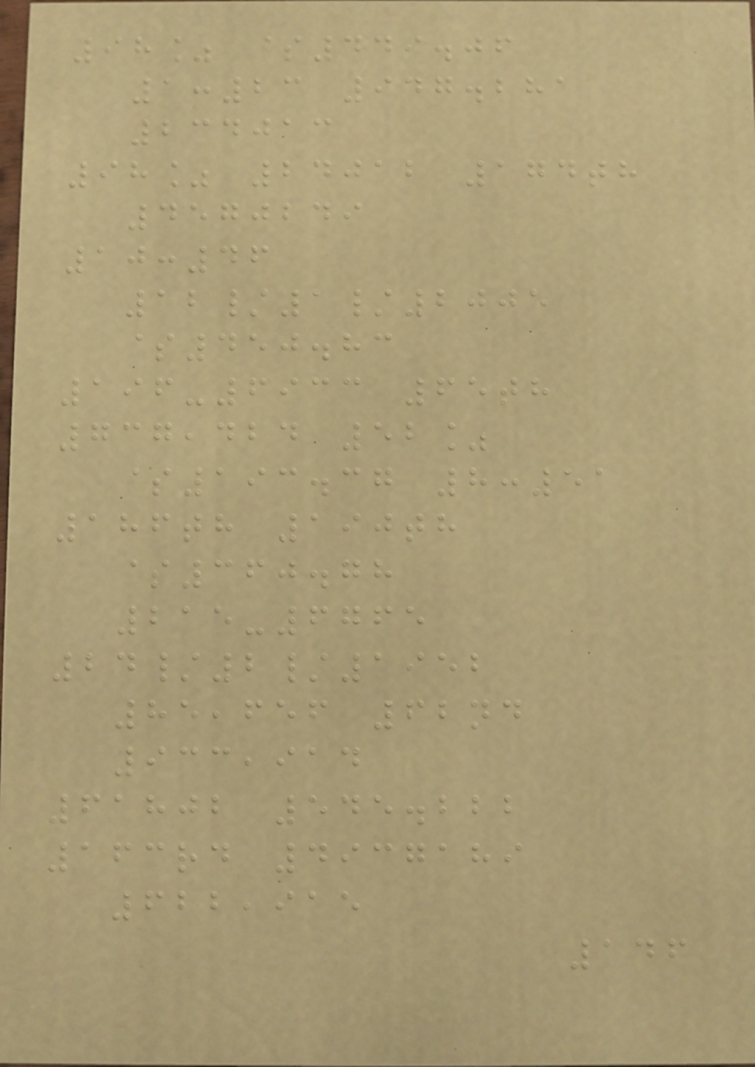98% $449.06
1:23 947.281
234013
98% 24012 174th
4570249
10:46
12/1/2005
$450.83
196-6933 65th
737,424 52%
$193.37 8:51
186th 190th
$360.78
215-6765
24/2/1952
85,656 62nd
933,914
61802 545.222
163rd 4937189
622,915
146
